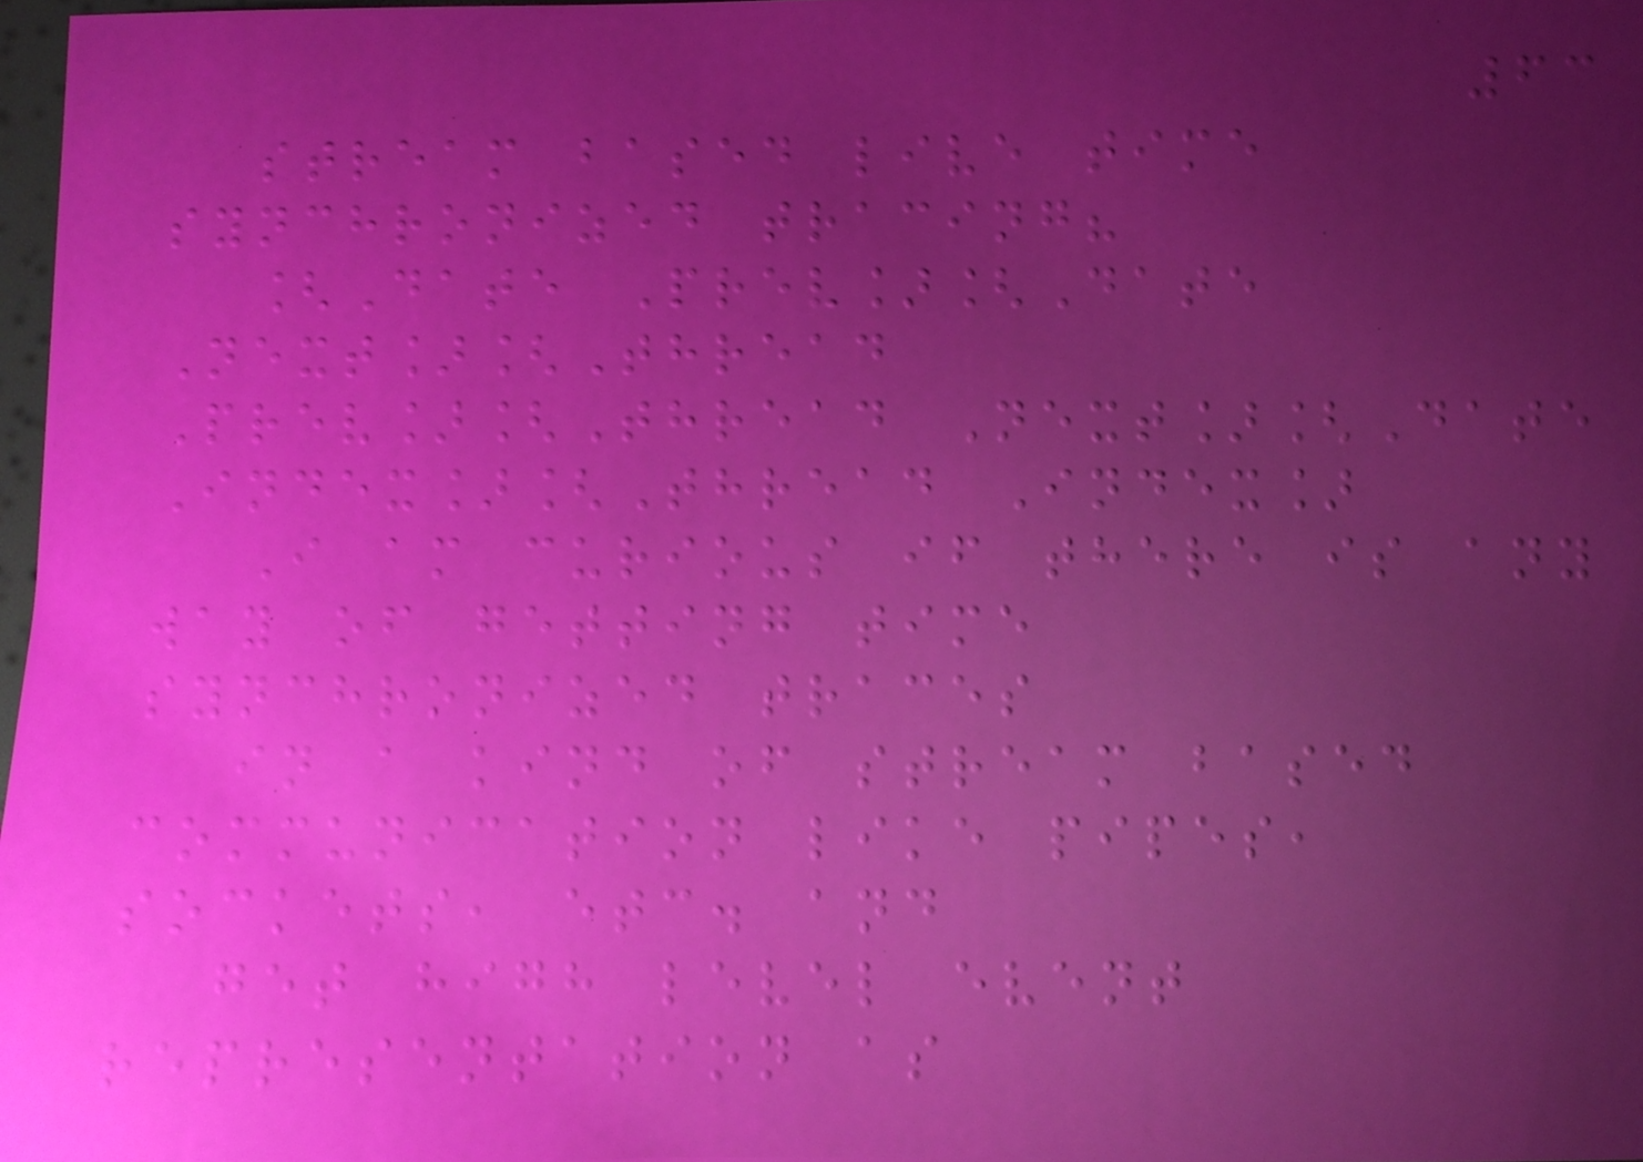63
stream based live time
synchronized tracing?
[Date Prev][Date
Next][Thread
Prev][Thread Next][Date
Index][Thread Index]
I am curious if there is any
way of getting time
synchronized traces
in a kind of stream based
communication like pipes,
sockets, etc. and
get high level event
representation as
